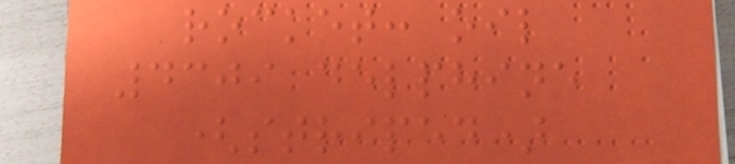rocket: oil
4309 delphine
(striped)
